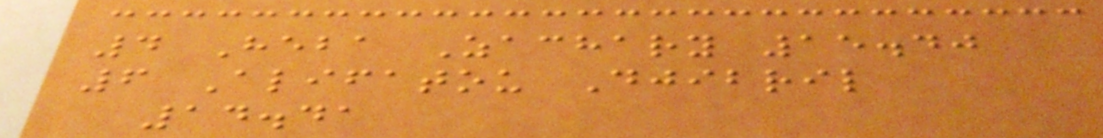4 Heba Zachary 15.40
6 Alifatou Djibril
14.41
